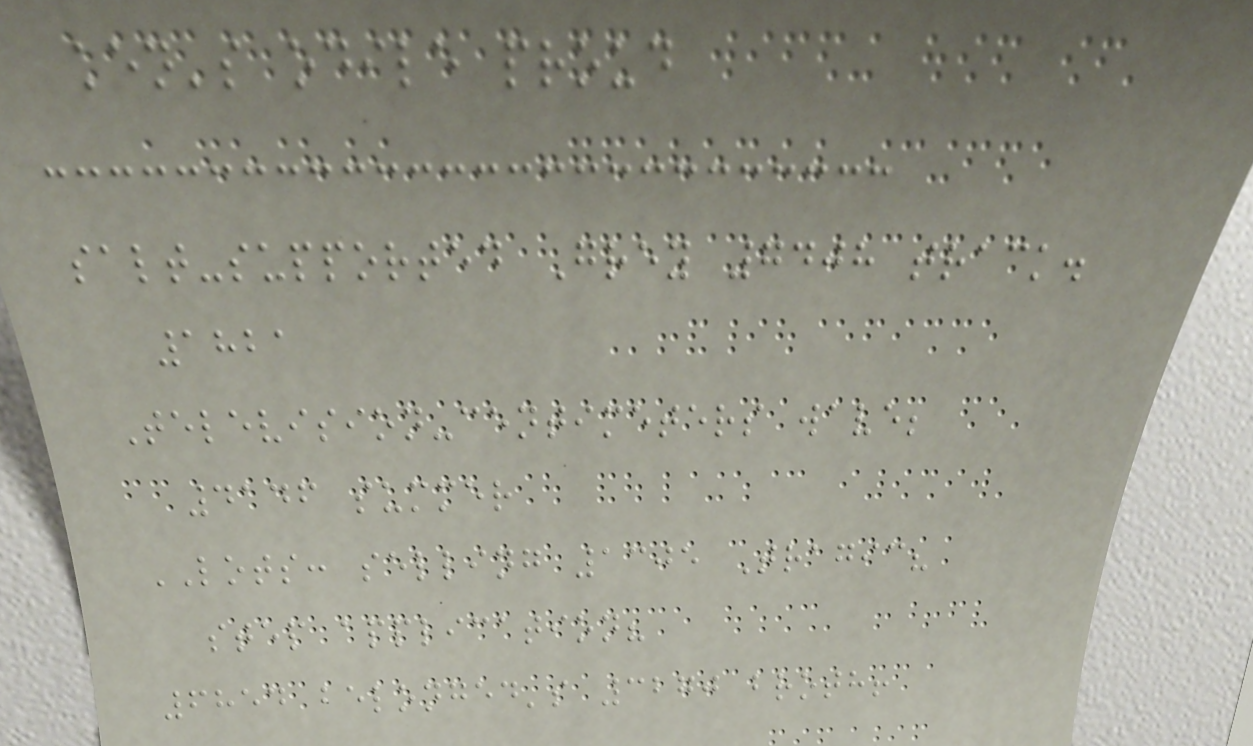ken's odile proud
salt-supported Grey 7408 track.
1821
Television-centimeters wave;
4146 summer
LOTS: selling 1305 Tragic?
step application?
6854 belonged's 3270 broth!
